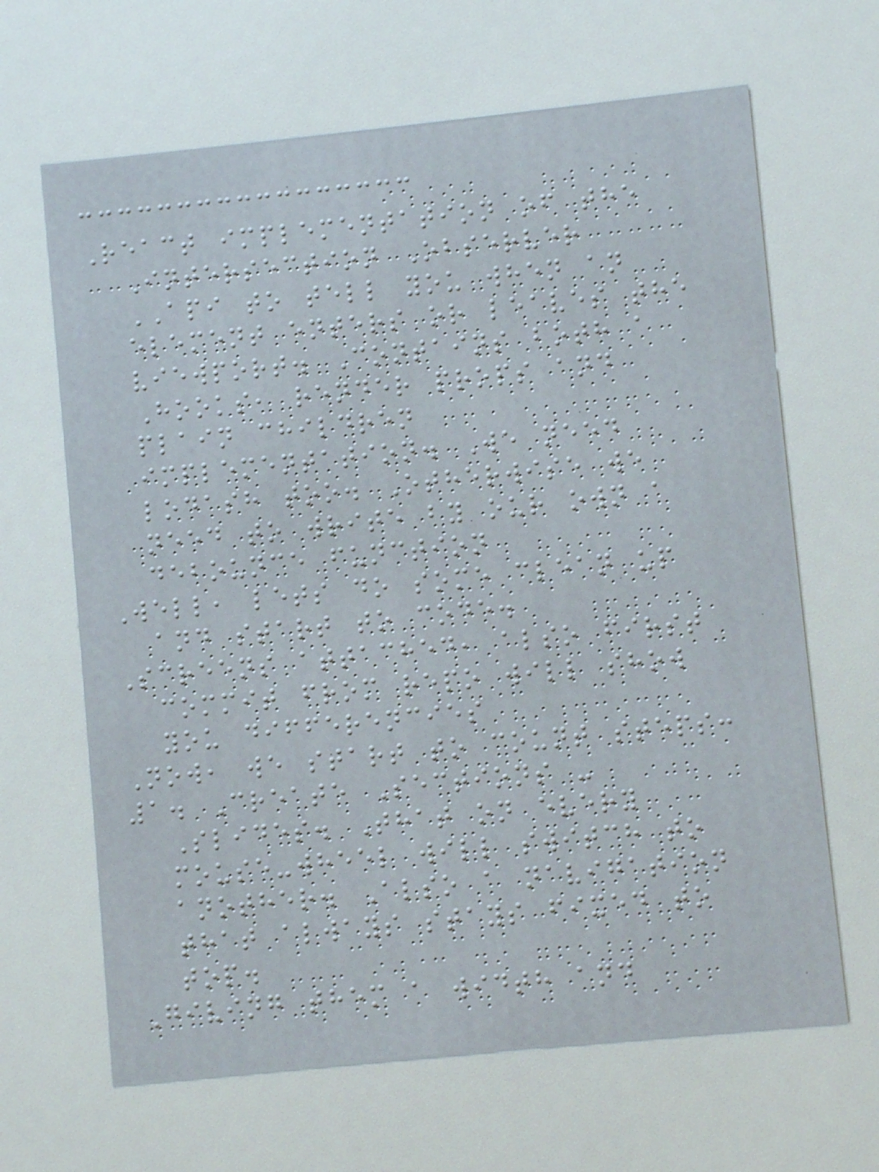React implementation of the
Intersection Observer
API to tell you when an
element enters or leaves the
viewport. Contains both a
Hooks, render props and
plain children
implementation. We need
lodash too. Otherwise we
need to write by our own a
debounce function
Well, lets do some clean up
and start to code.
Screens attached, also first
commit from repo will show
you differencies
Now, we start to count steps:
1. Create Sections -
Slides. That on every
mouse-wheel will switch to
another. Also a navigation
that always stays fixed to
top.
Giving them a width and
